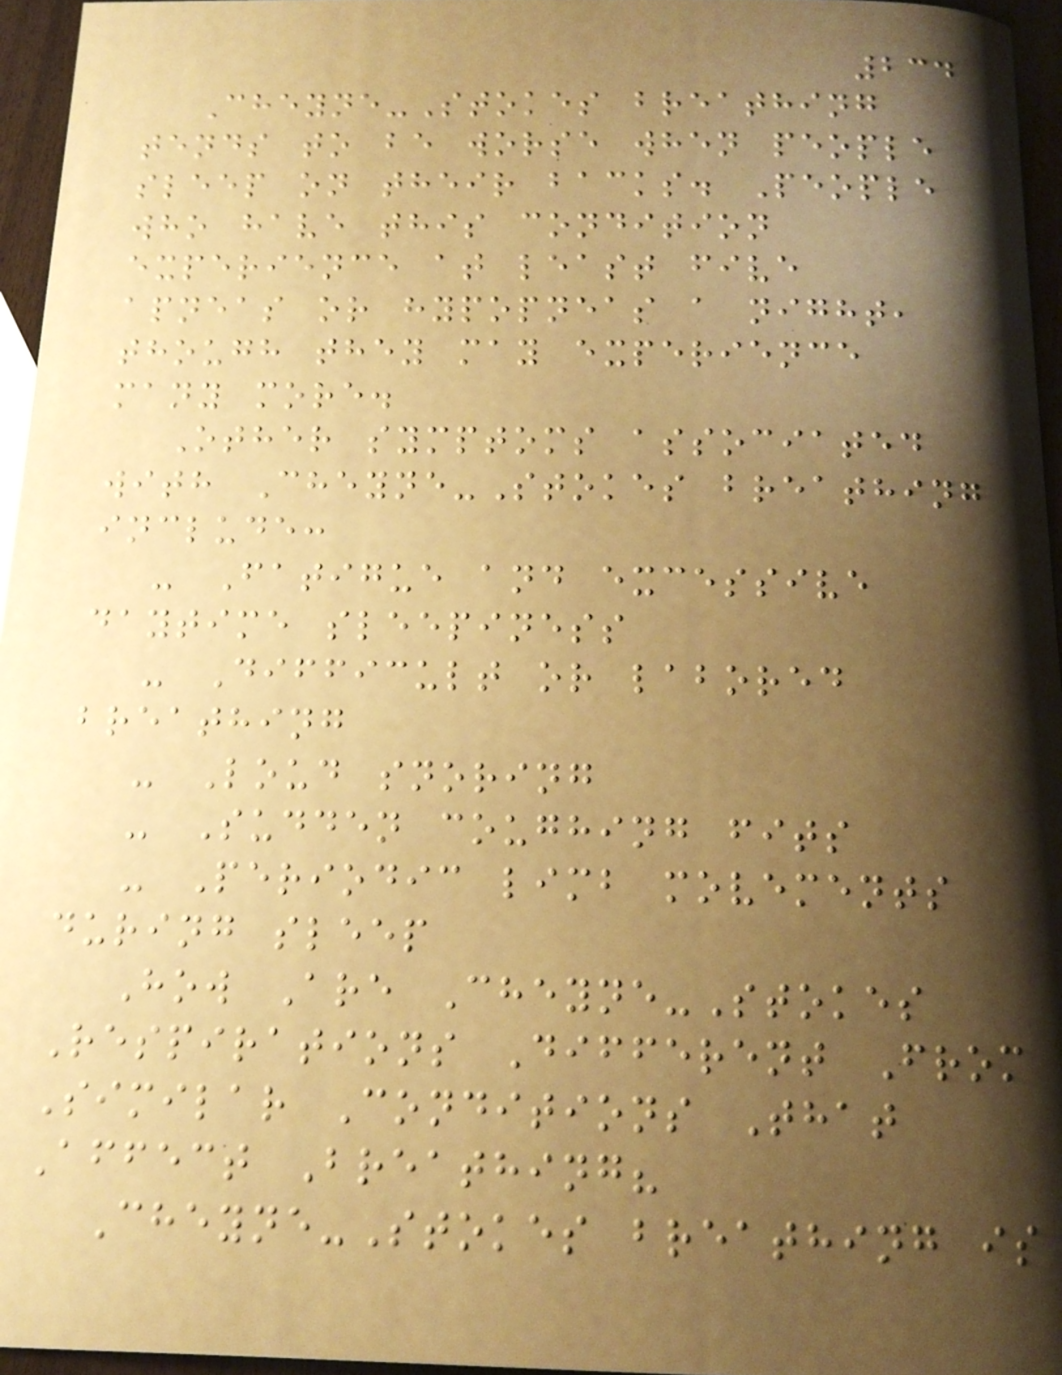234
Cheyne-Stokes breathing
tends to be worse when people
sleep on their backs. People
who have this condition
experience at least five
apneas or hypopneas a night,
though they may experience
many more.
Other symptoms associated
with Cheyne-Stokes breathing
include:
- Fatigue and excessive
daytime sleepiness
- Difficult or labored
breathing
- Loud snoring
- Sudden coughing fits
- Periodic limb movements
during sleep
How Are Cheyne-Stokes
Respirations Different From
Similar Conditions That
Affect Breathing?
Cheyne-Stokes breathing is
